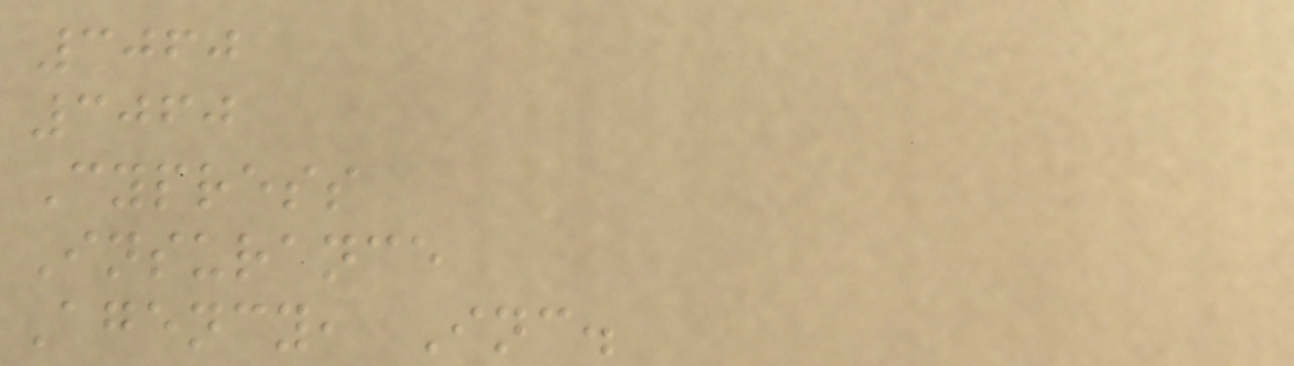3060
3060
Cypress
Insurance
Agency, Inc.
